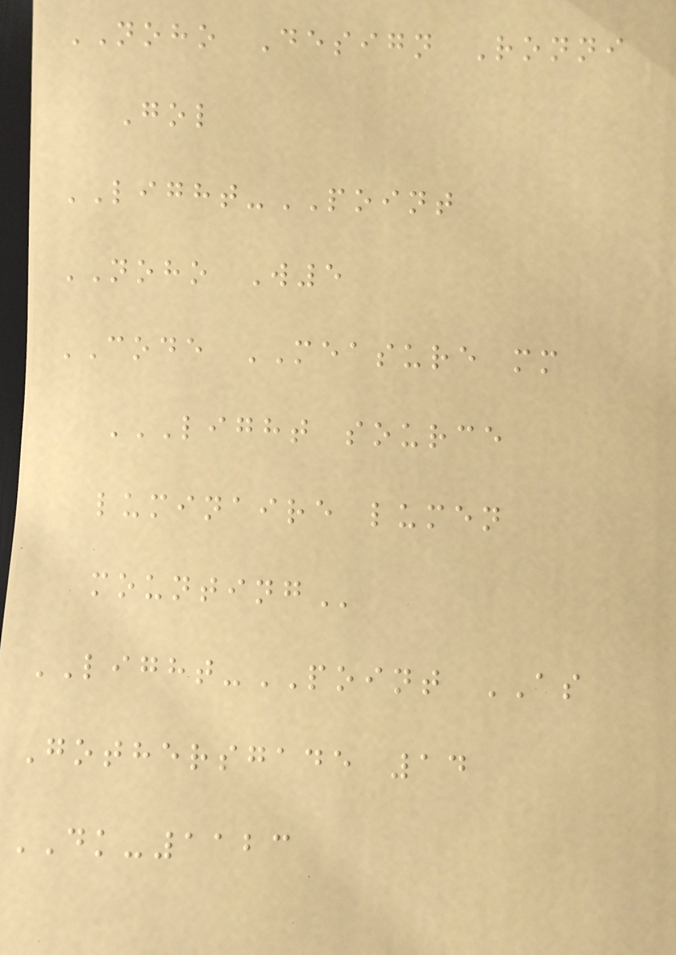NOHO Design Ronni
Gol
LIGHT-POINT
NOHO W5
CODE MEASURE mm
LIGHT SOURCE
LUMINAIRE LUMEN
MOUNTING
LIGHT-POINT AS
Gothersgade 14
DK-1123
